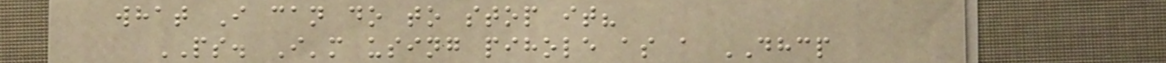what I can do to stop it?
PS. I'm using pihole as a DHCP
